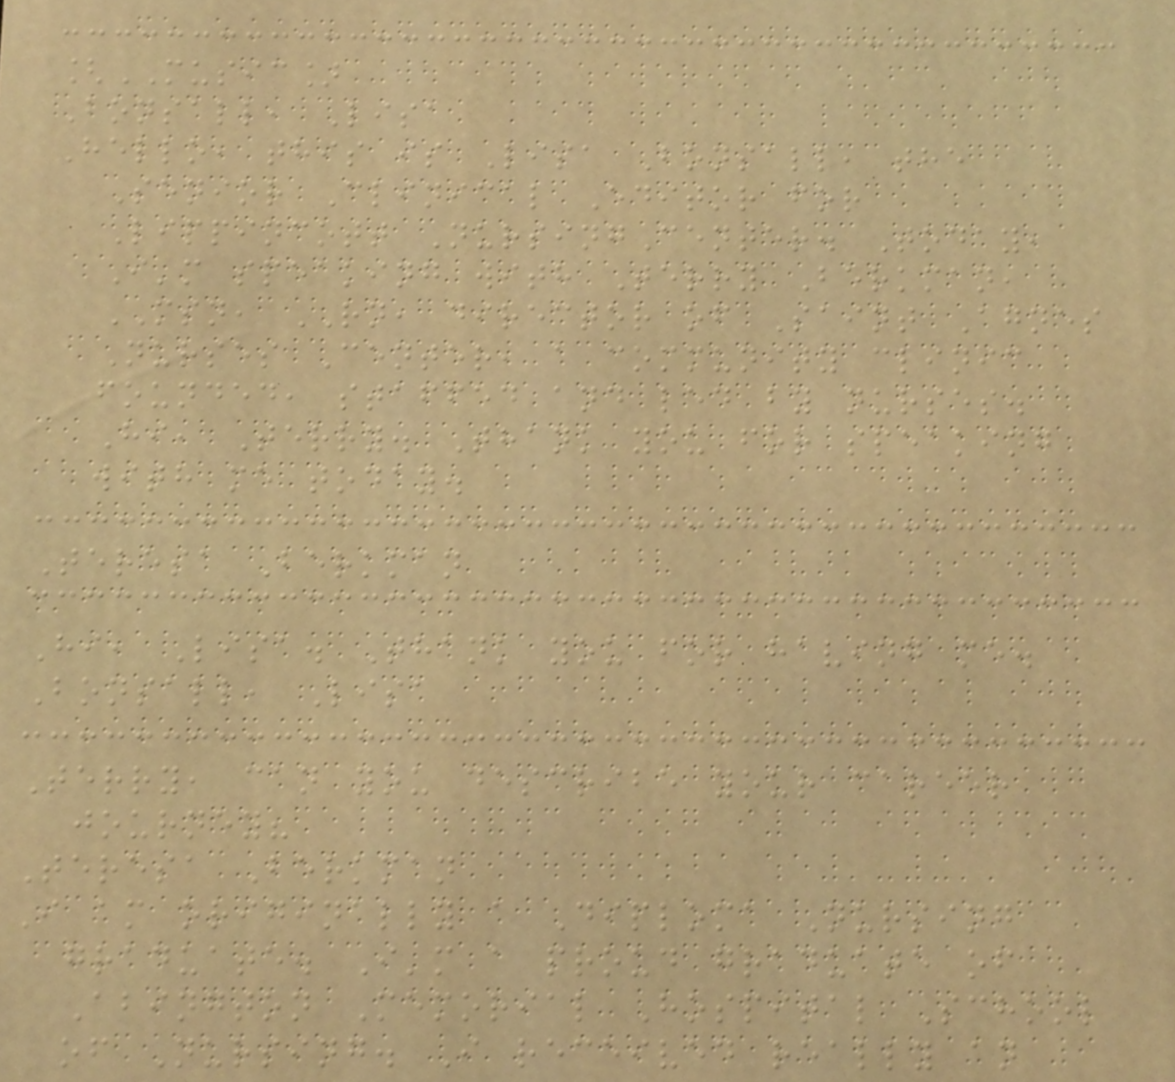[MUSIC]
Bonsall, Lisa
Hello, this is Lisa Bonsall, the
Senior Clinical Editor for
Lippincott NursingCenter. Today,
I'm speaking with Terry Berkman,
MSN, RN, director of Saint Agnes
Nurses Center, a community clinic
founded, staffed and led by nurses.
Hi, Terry. Thank you for speaking
with me today.
Teresa Berkman
Hi, Lisa. Thank you for having me.
Bonsall, Lisa
Terry, can you describe your career
journey?
Teresa Berkman
I am originally a Diploma Nursing
graduate. I'm a proud graduate of
Abington Memorial Hospital School
of Nursing. I received really an
